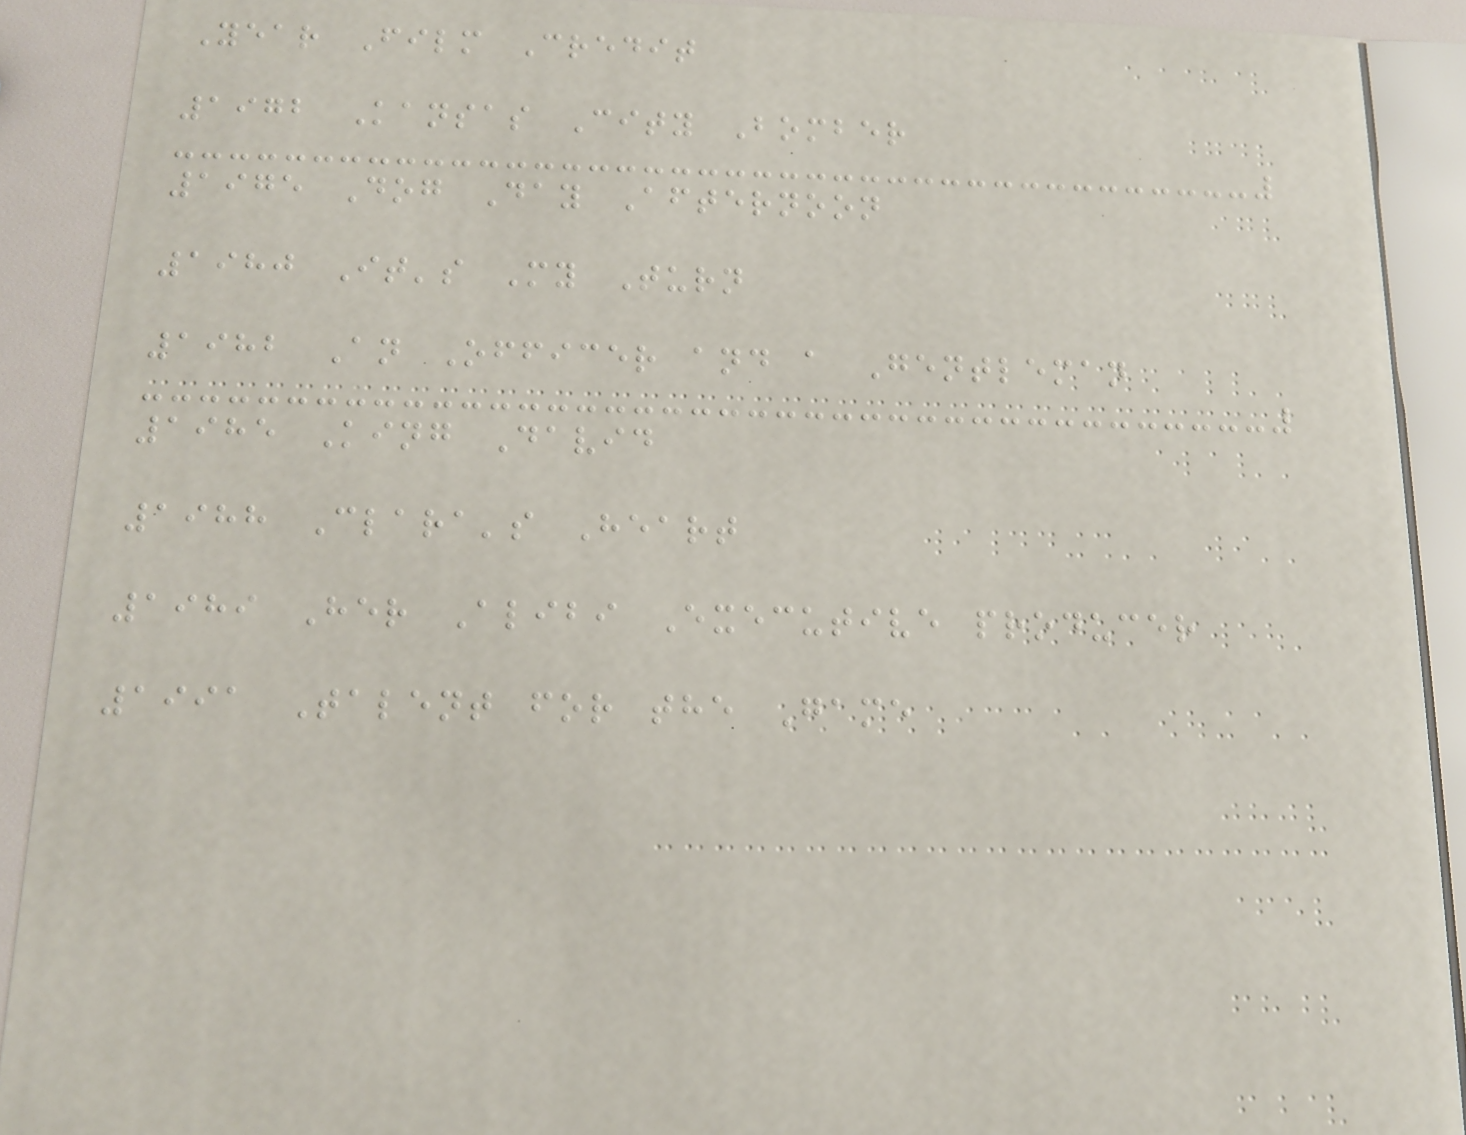Year Film Credit
1972 Kansas City Bomber
1975 Dog Day Afternoon
1980 It's My Turn
1982 An Officer and a Gentleman
1985 King David
1988 Clara's Heart
1989 Her Alibi Executive producer
1991 Talent for the Game
